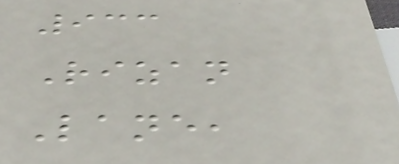933
Rizan
Lane,
